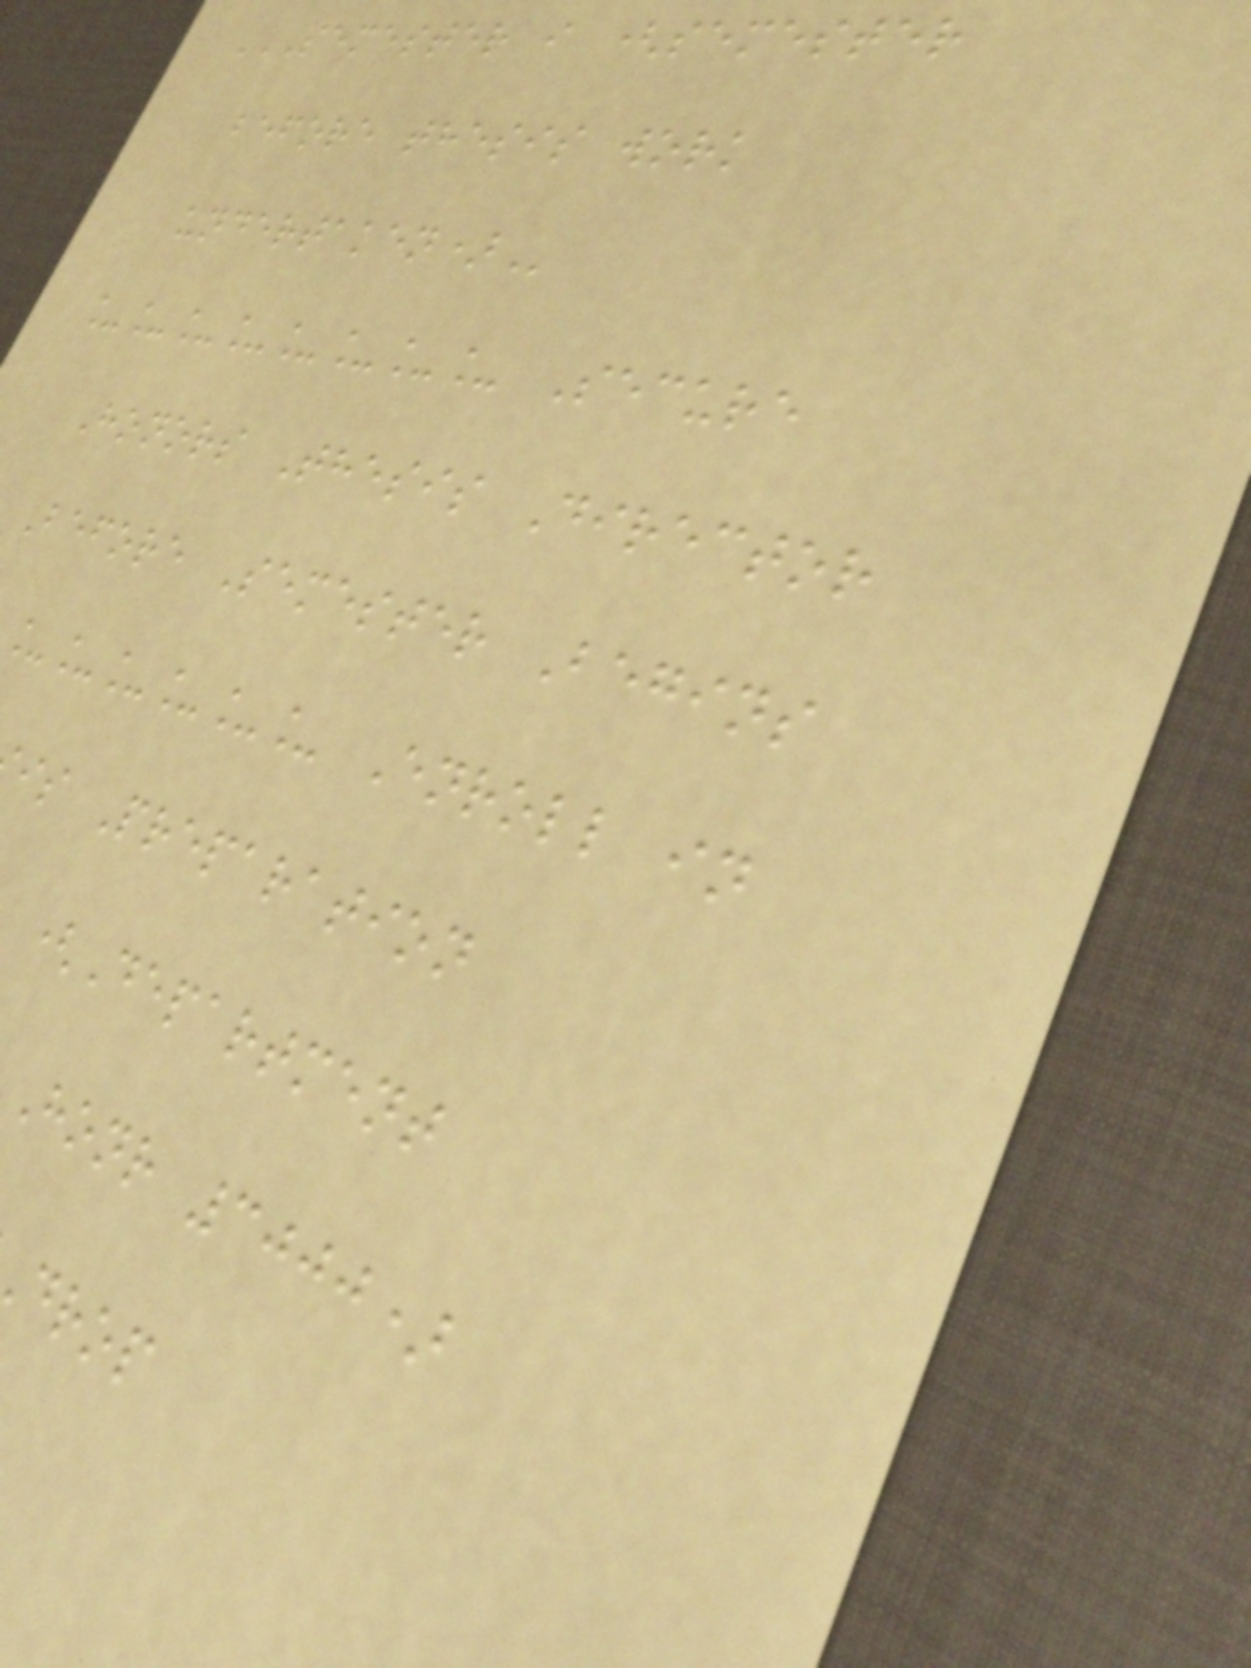SEMESTER I (SEMESTER
before thesis work
________ Secure
Honors Thesis Director
Before Semester Begins
______ Enroll in
is Preparation
(Department
honr 3000)
